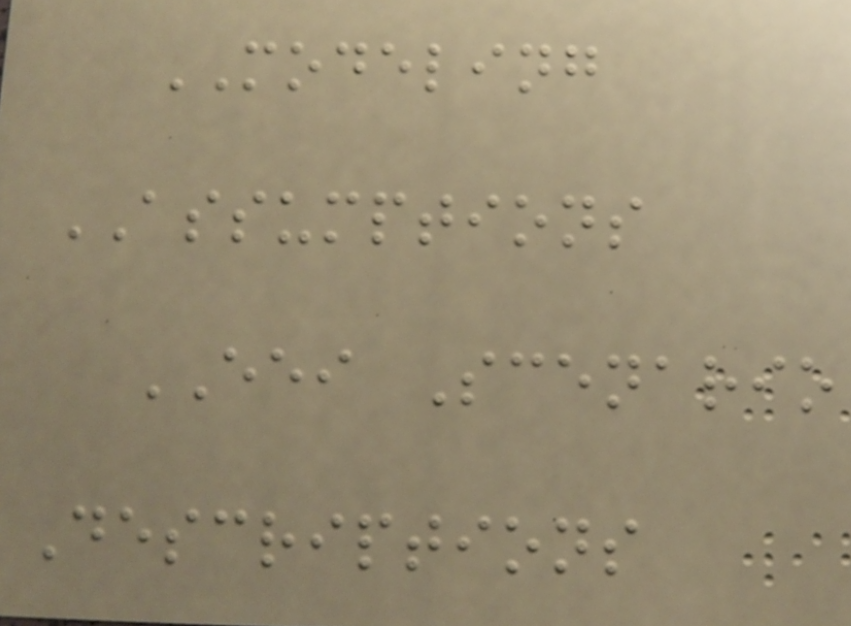MODELING
ASSUMPTIONS
EEI Scenario
Descriptions
